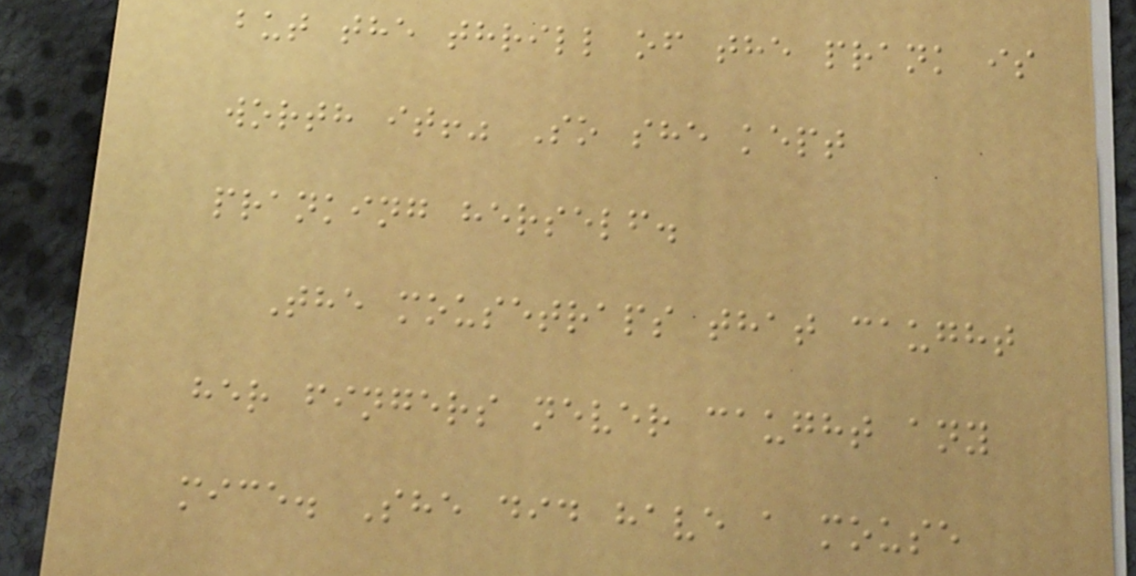but the thrill of the prank is
worth it!" So she kept
pranking herself.
The mousetraps that caught
her fingers never caught any
mice. She did have a mouse
